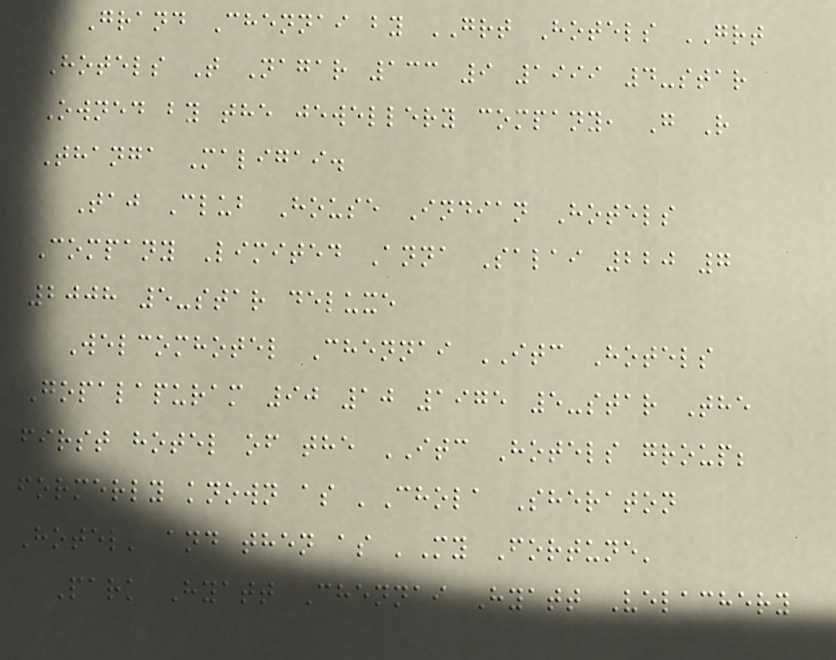Grand Chennai by GRT Hotels GRT
Hotels T Nagar 133 9 1999 4-star
Owned by the jewellery company, G R
Thanga Maligai.
Taj Club House Indian Hotels
Company Limited Anna Salai 220 7
2008 5-star deluxe
Welcomhotel Chennai ITC Hotels
Gopalapuram 90 10 1975 5-star The
first hotel of the ITC Hotels group;
formerly known as 'Chola Sheraton
Hotel' and then as 'My Fortune'
Park Hyatt Chennai Hyatt Velachery
